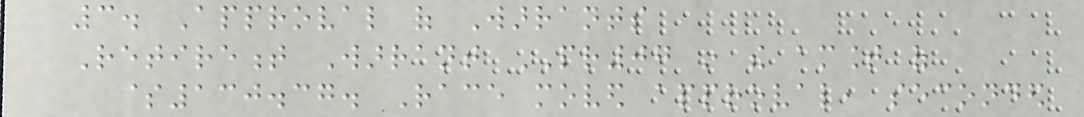3. Approval of Warrants
Retirement Warrant PR07 in the amount of
$130.37. Race moved approval, seconded
